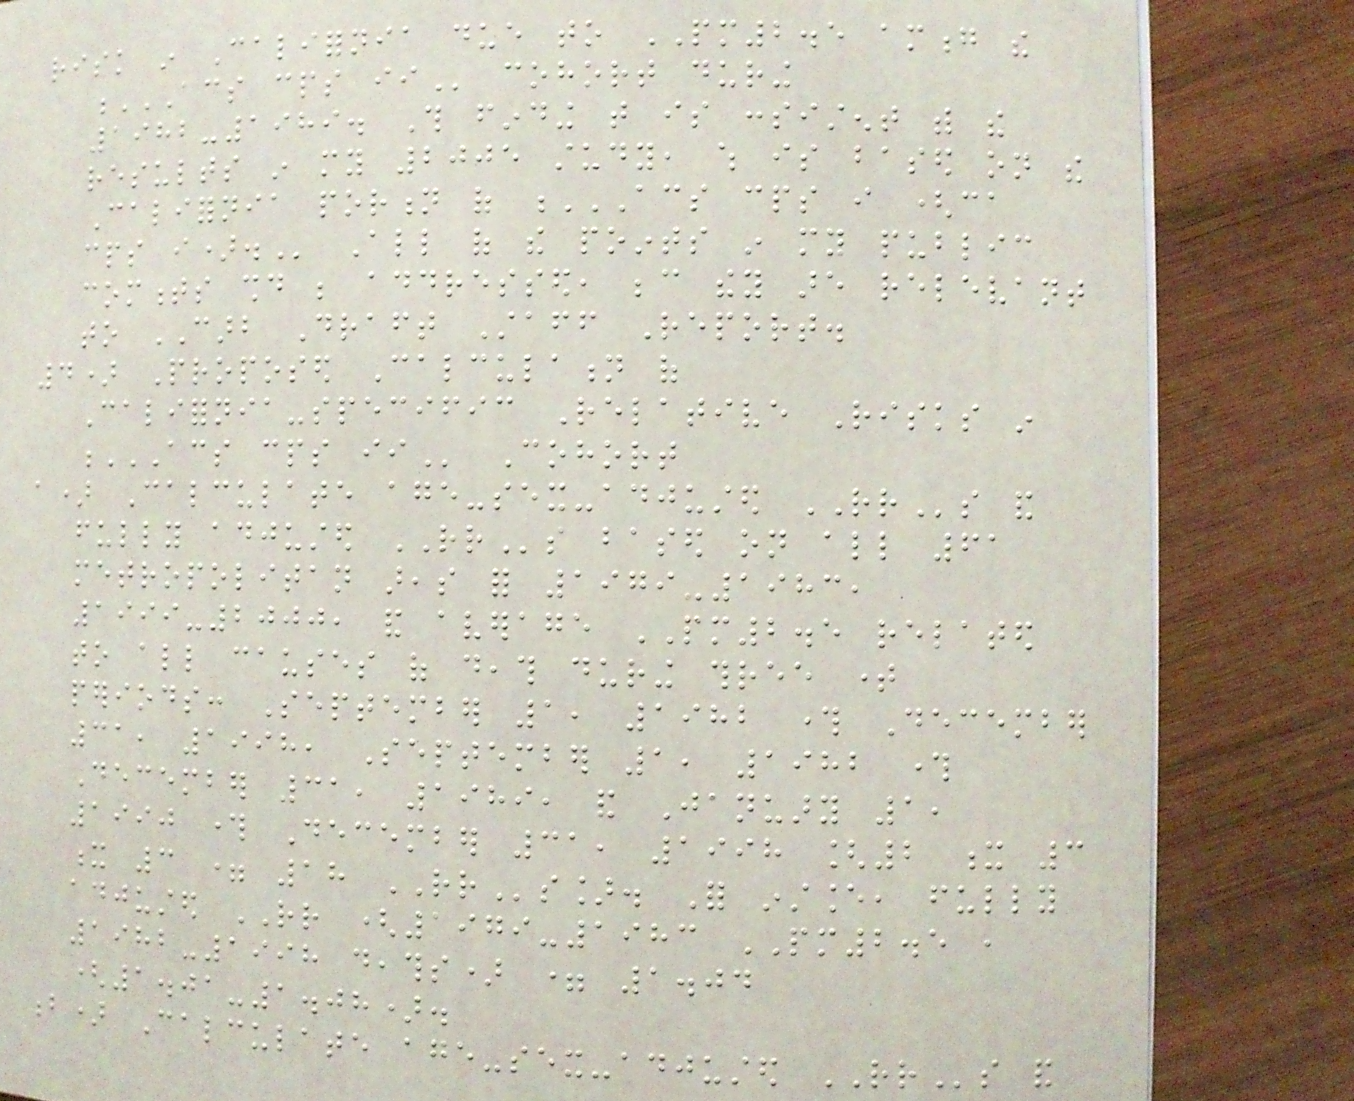risk in California due to PM2.5 among the
ACS CPS II cohort during
1982-1989. This finding that is consistent with the
results in my 2005 study, which is based on the
California portion of ACS CPS I (CA
CPS I). All of the points in my public
comments should be addressed, because they are relevant
to CARB Draft Staff Report.
4) Proposed Calculation of
California-specific Relative Risks in
ACS CPS II Cohort
a) Calculate age-sex-adjusted RRs and
fully adjusted RRs based on all 61
metropolitan areas for 1979-1983,
1999-2000, and average PM2.5 related
to all causes of death during three time
periods: September 1, 1982 through December
31, 1998, September 1, 1982 through
December 31, 1989, and January 1,
1990 through December 31, 1998 [2 x 3
x 3 = 18 RRs]. For instance, fully
adjusted RR (1979-1983 PM2.5 ,
1982-1998 deaths) = 1.04
(1.01-1.08).
b) Calculate age-sex-adjusted RRs and
